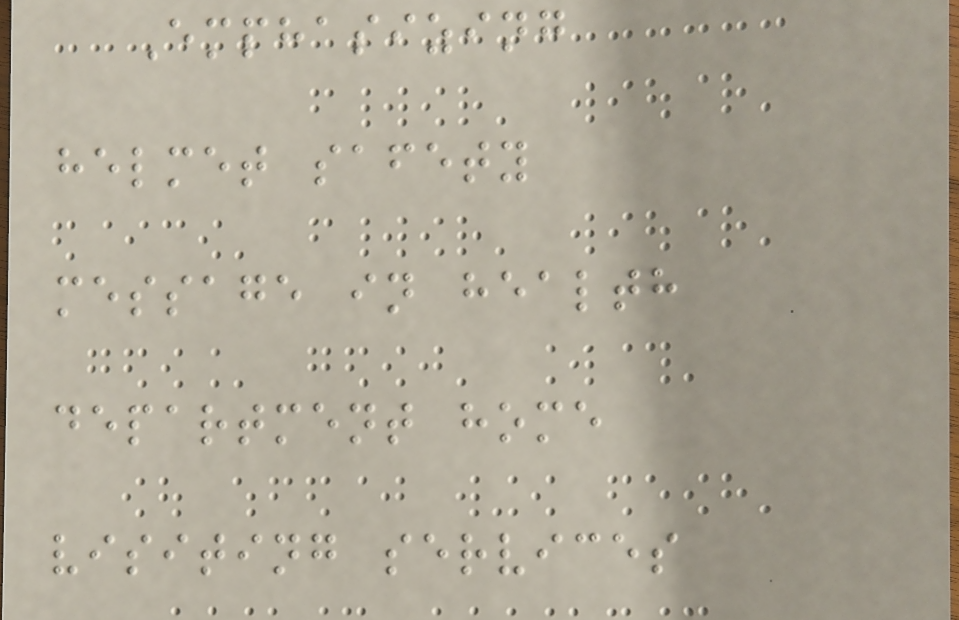Emphasizing
helmet safety
message in health
department home
visiting services
